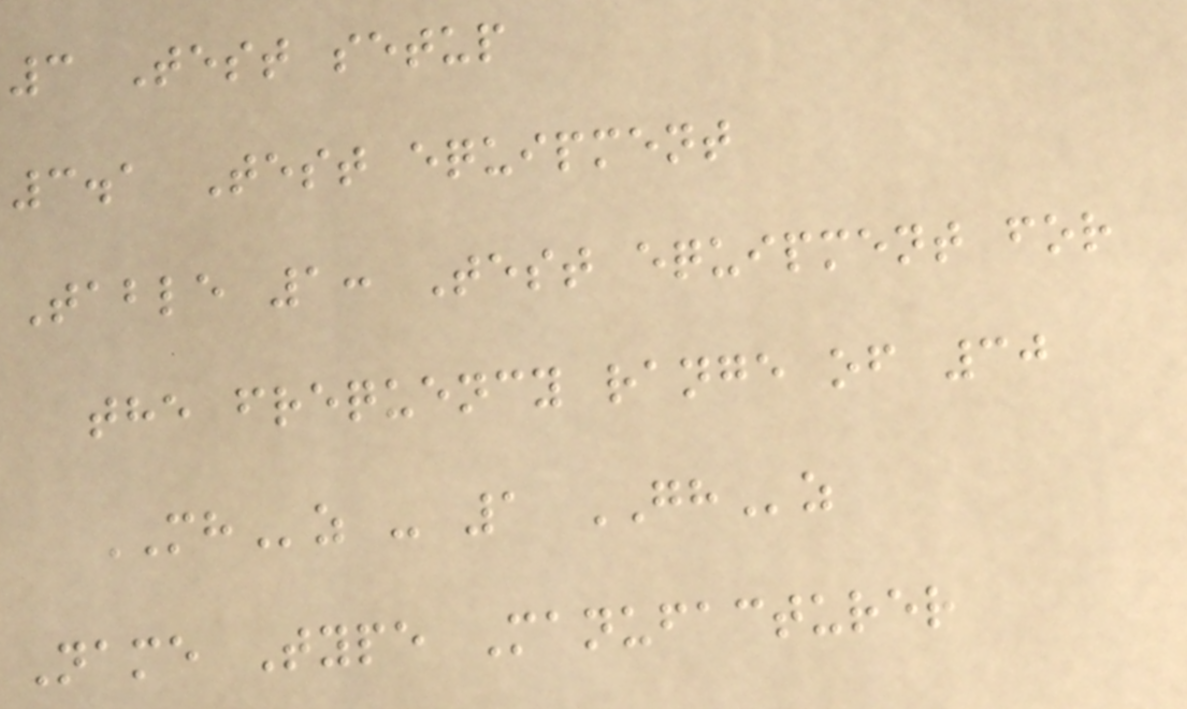3 Test setup
3.1 Test equipment
Table 1: Test equipment for
the frequency range of 30
MHz - 1 GHz
Name Type Manufacturer
